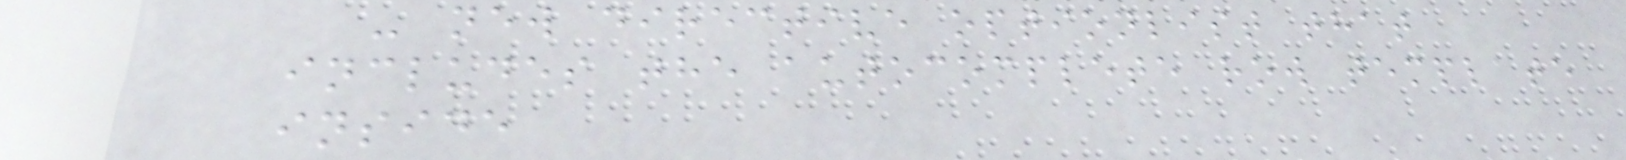- new directive optionlist that
includes the autocomplete row template
inside
